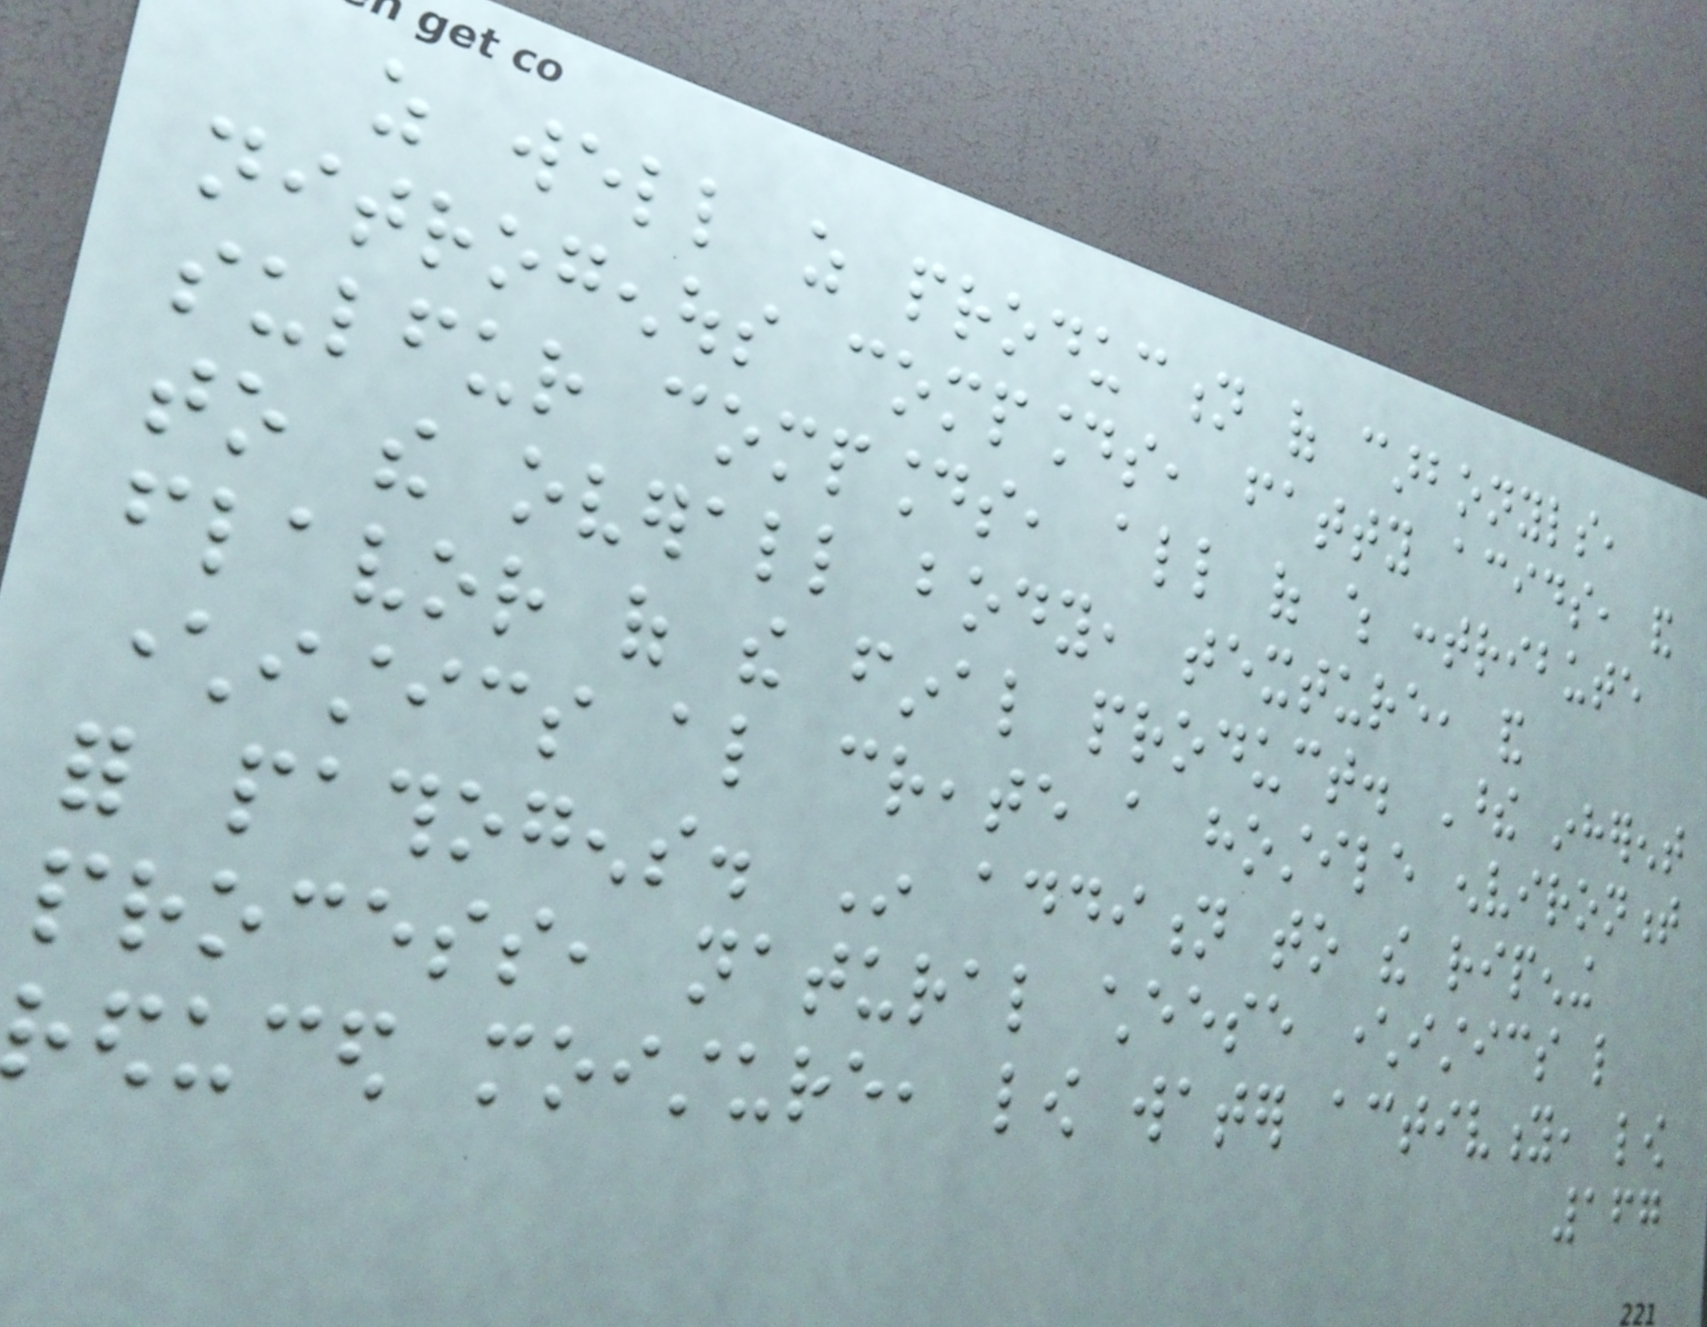as well as production of carbonyls,
nitrogenous compounds, fatty acids, and
sulfur compounds, all of which contribute
to the overall body, texture, and
flavor of the final product. These inherent
characteristics also create a hostile environment
for pathogens. In addition to the ripening
process, natural cheese characteristics like
reduced moisture, low water activity, low
167
